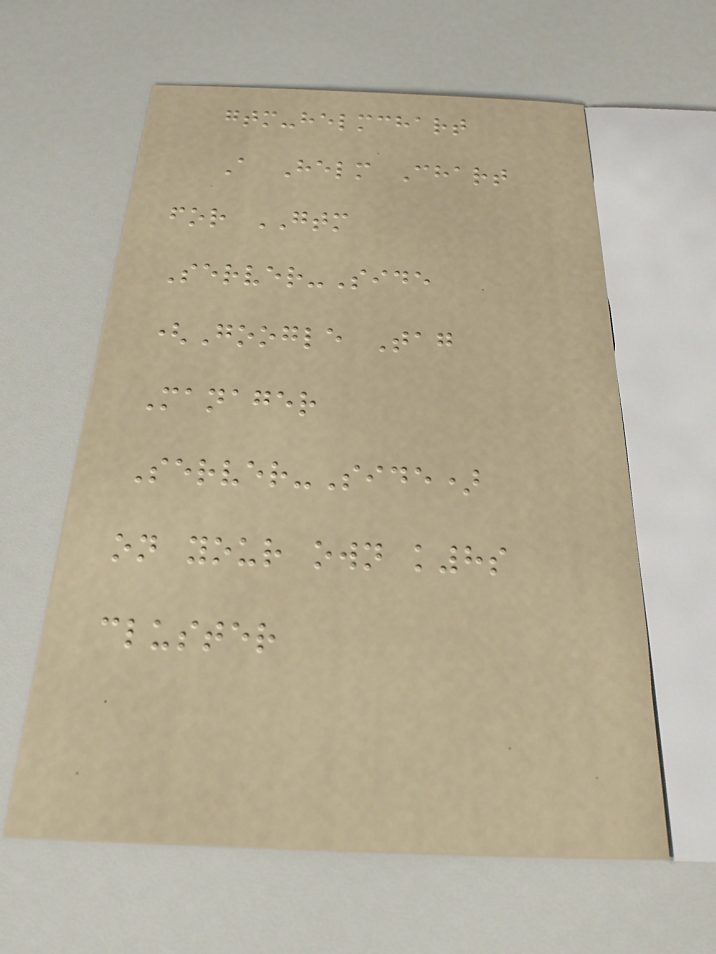gtm-helmchart
A Helm Chart
for GTM
Server-Side
(Google Tag
Manager
Server-Side)
on your own k8s
cluster
